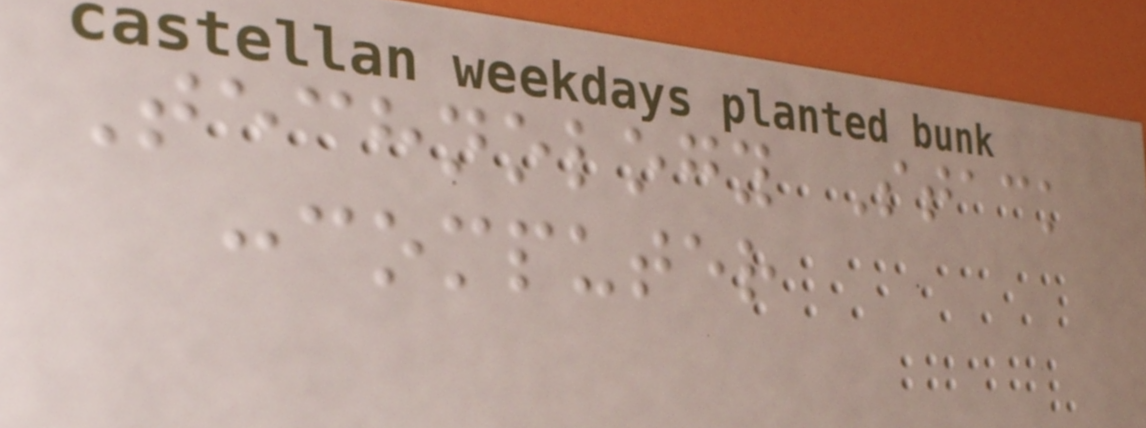Technology Stack
:computer
